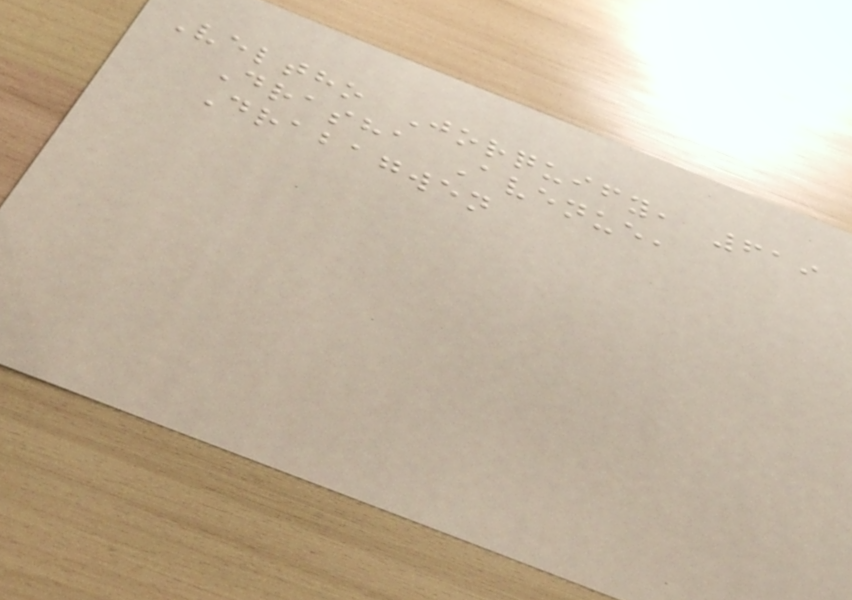Veltho Jorquify, 619
Drasha Avenue,
Drabagwen
